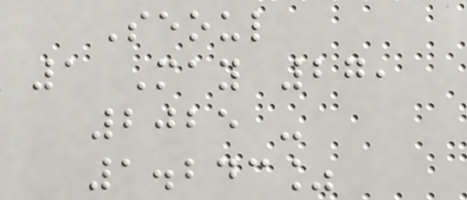Seoul
1 May 27,
2025 -
1.243%
